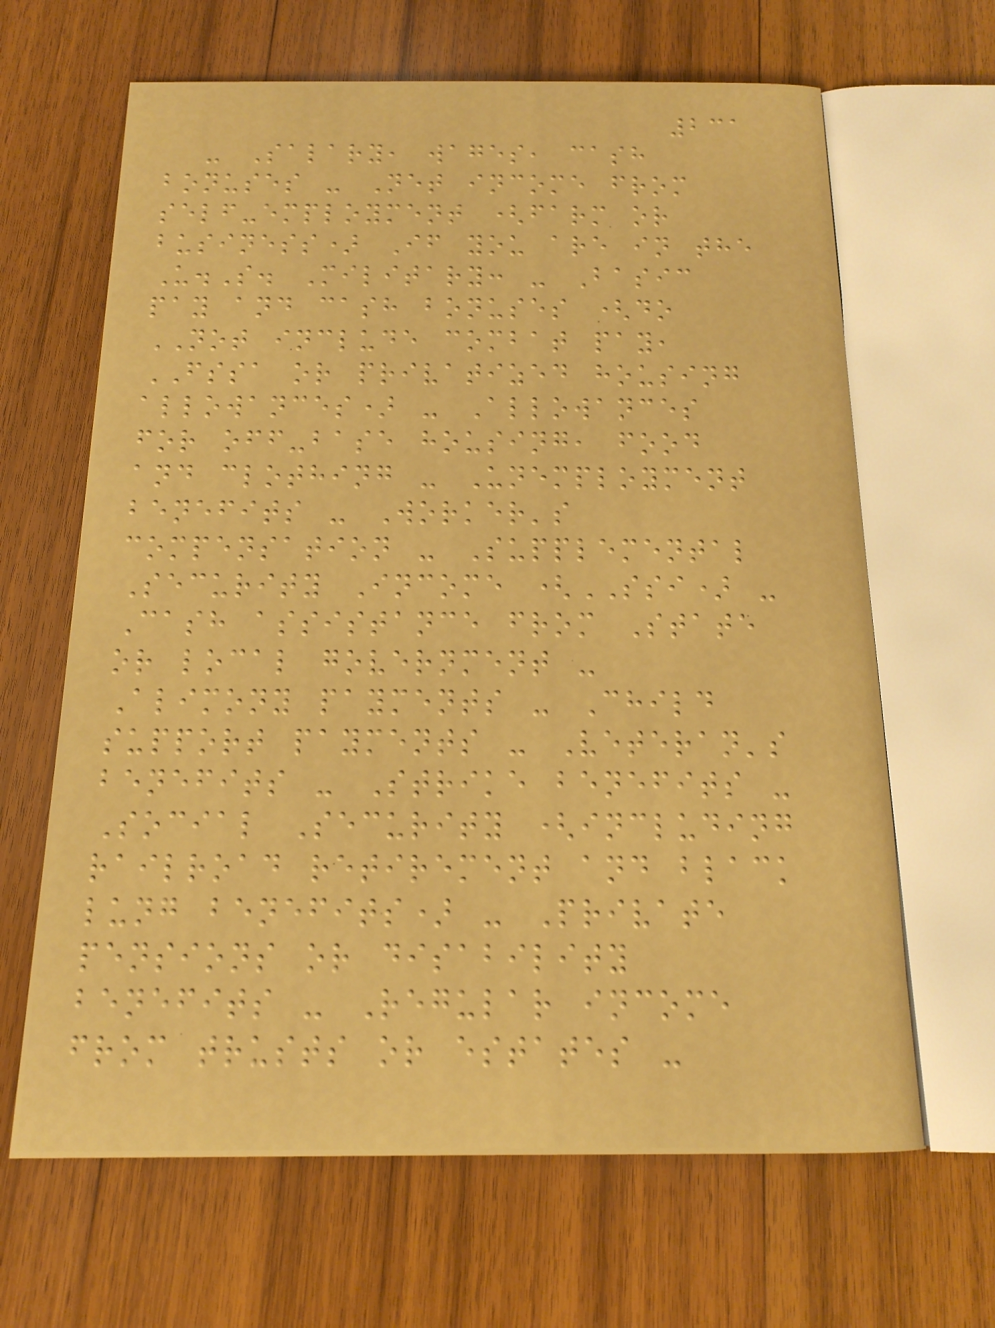231
- Salary, wages, cash
bonuses - Net income from
self-employment (farm or
business) If you are in the
U.S. Military: - Basic
pay and cash bonuses (do
NOT include combat pay,
FSSA or privatized housing
allowances) - Allowances
for off-base housing, food
and clothing - Unemployment
benefits - Worker's
compensation - Supplemental
Security Income (SSI) -
Cash assistance from State
or local government -
Alimony payments - Child
support payments - Veteran's
benefits - Strike benefits -
Social Security (including
railroad retirement and black
lung benefits) - Private
pensions or disability
benefits - Regular income
from trusts or estates -
